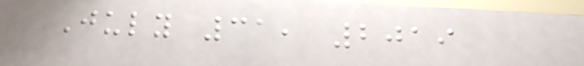July 31, 2019
